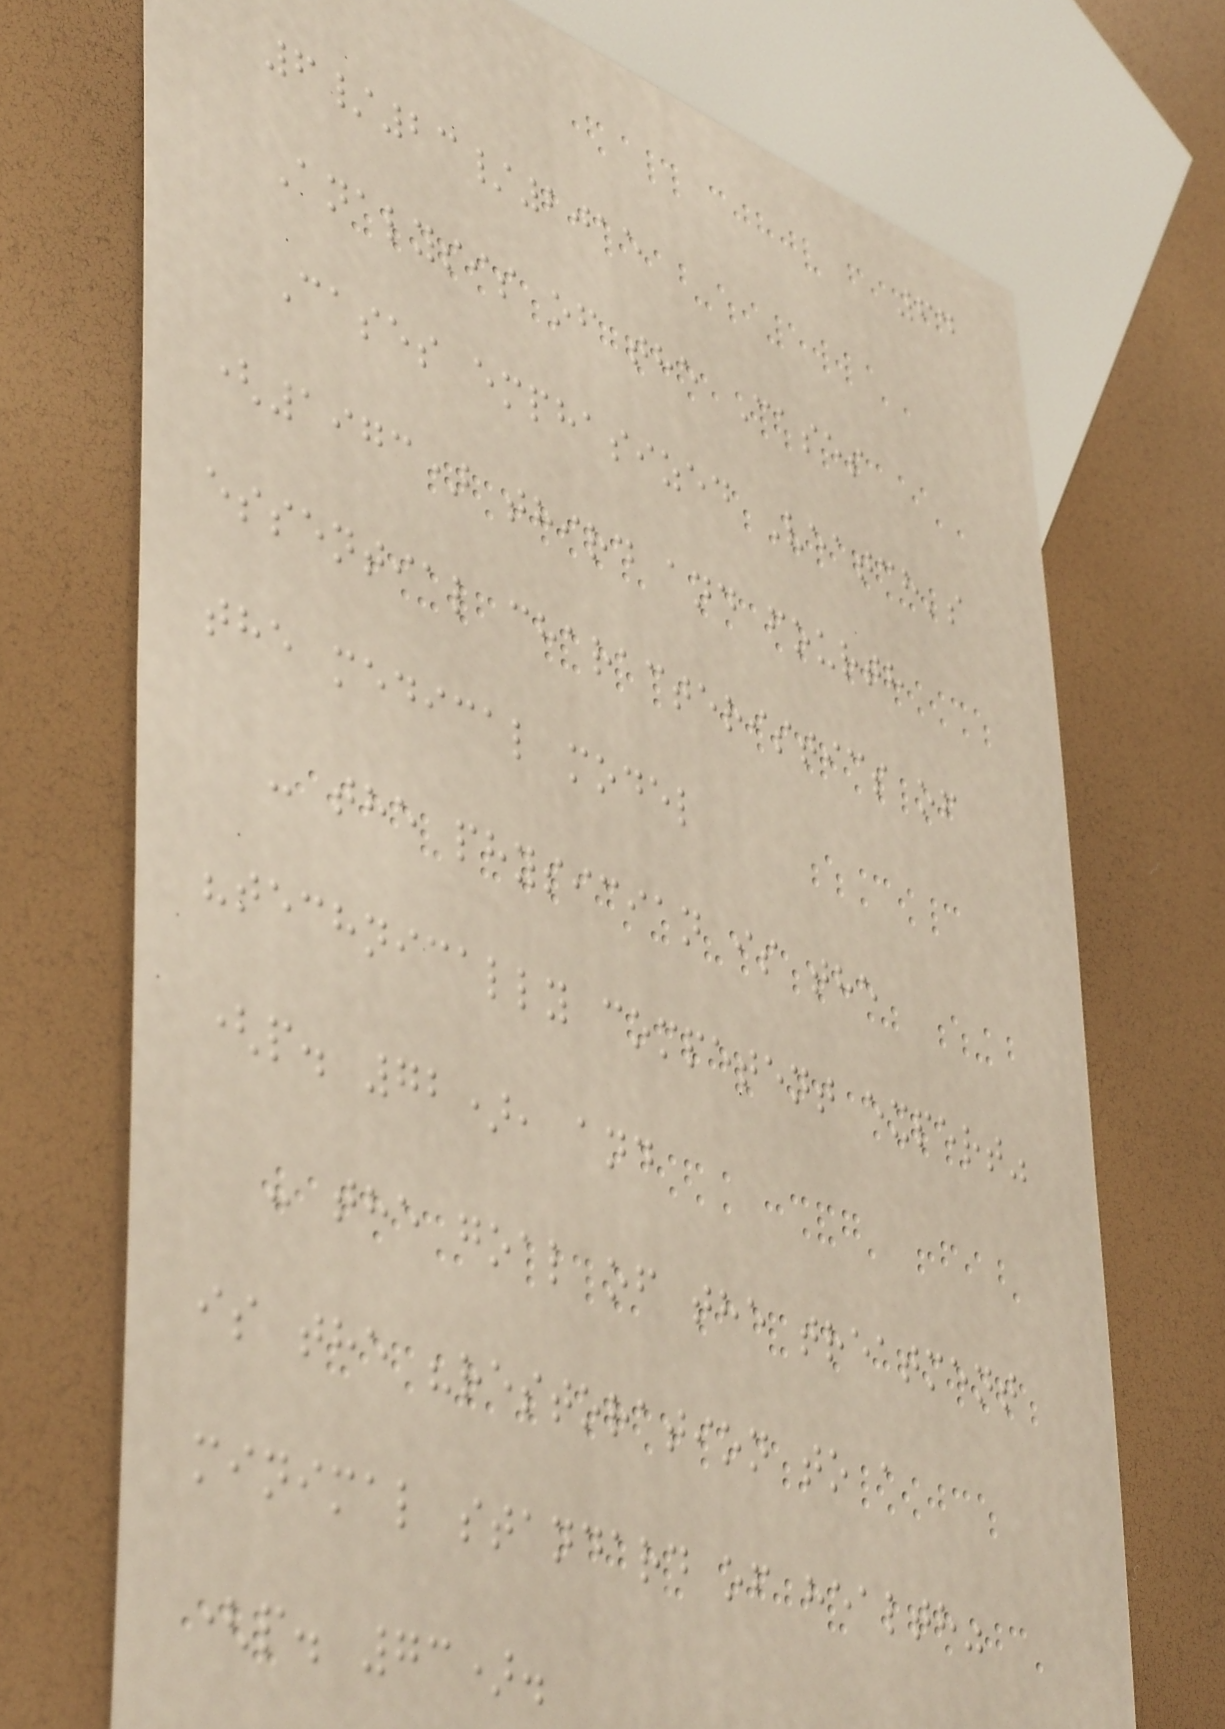64
6/23/2015
Analysis of the Cases
Cases emphasized Veatch's
(1973) third and fourth
essential characteristics of
the medical model
- the physician is the
"technically competent expert"
(p. 72), and
- the goal of the treatment
is the "restoration to a
minimal standard of health"
(p. 73).
